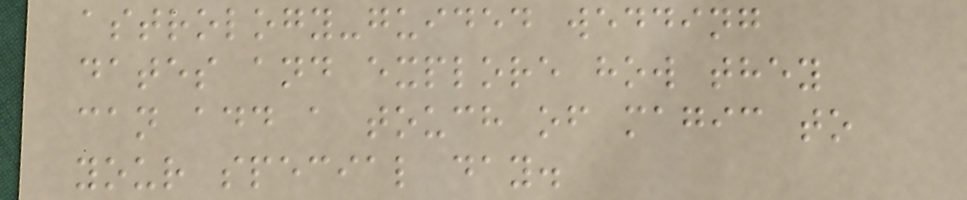astrology-guided wedding
dates and explore how they
can add a touch of magic to
your special day.
